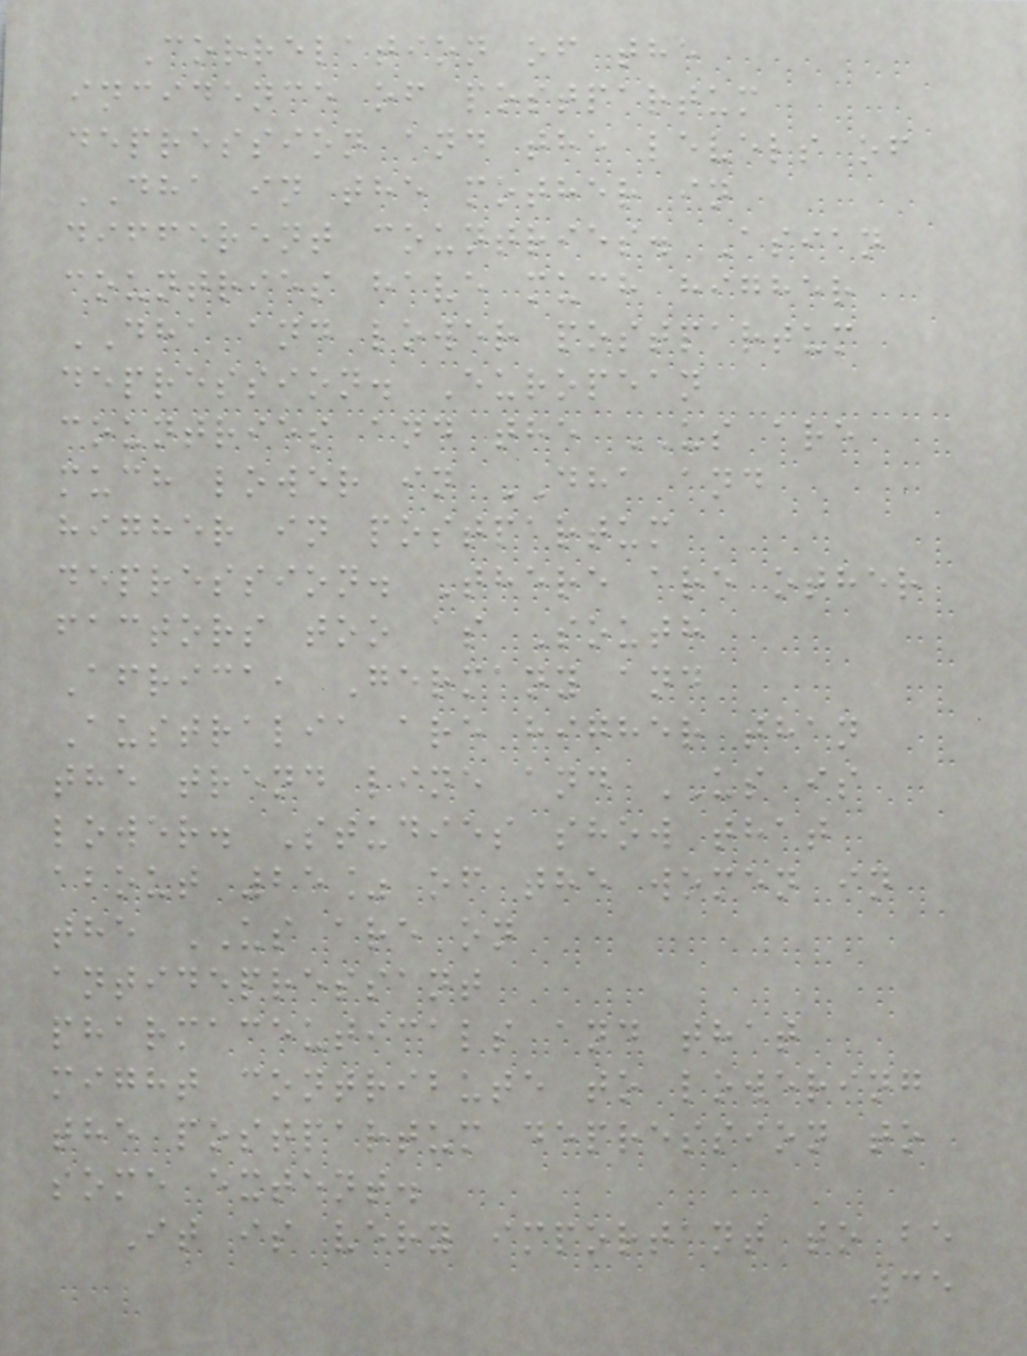Correlation of the
incidence of postpartum
depression and the levels of
DHA in the mother in
different countries. Asian
countries have much higher
DHA and lower postpartum
depression. European
countries and the US are
much lower in DHA and
higher in postpartum
depression. There are other
factors too as South
Africa, Germany and
Australia are higher than
the trend line and US is
lower. Studies show that
about 25% of the women in
the US are on
antidepressant
pharmaceuticals and that
might contribute to lowering
the postpartum depression to
some extent.
It is very important to be
35
